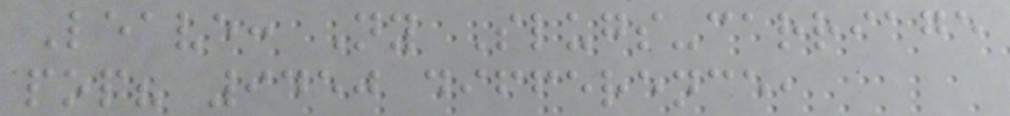Leave: Ny Slugs-carriage
pop? 9450 difference,
